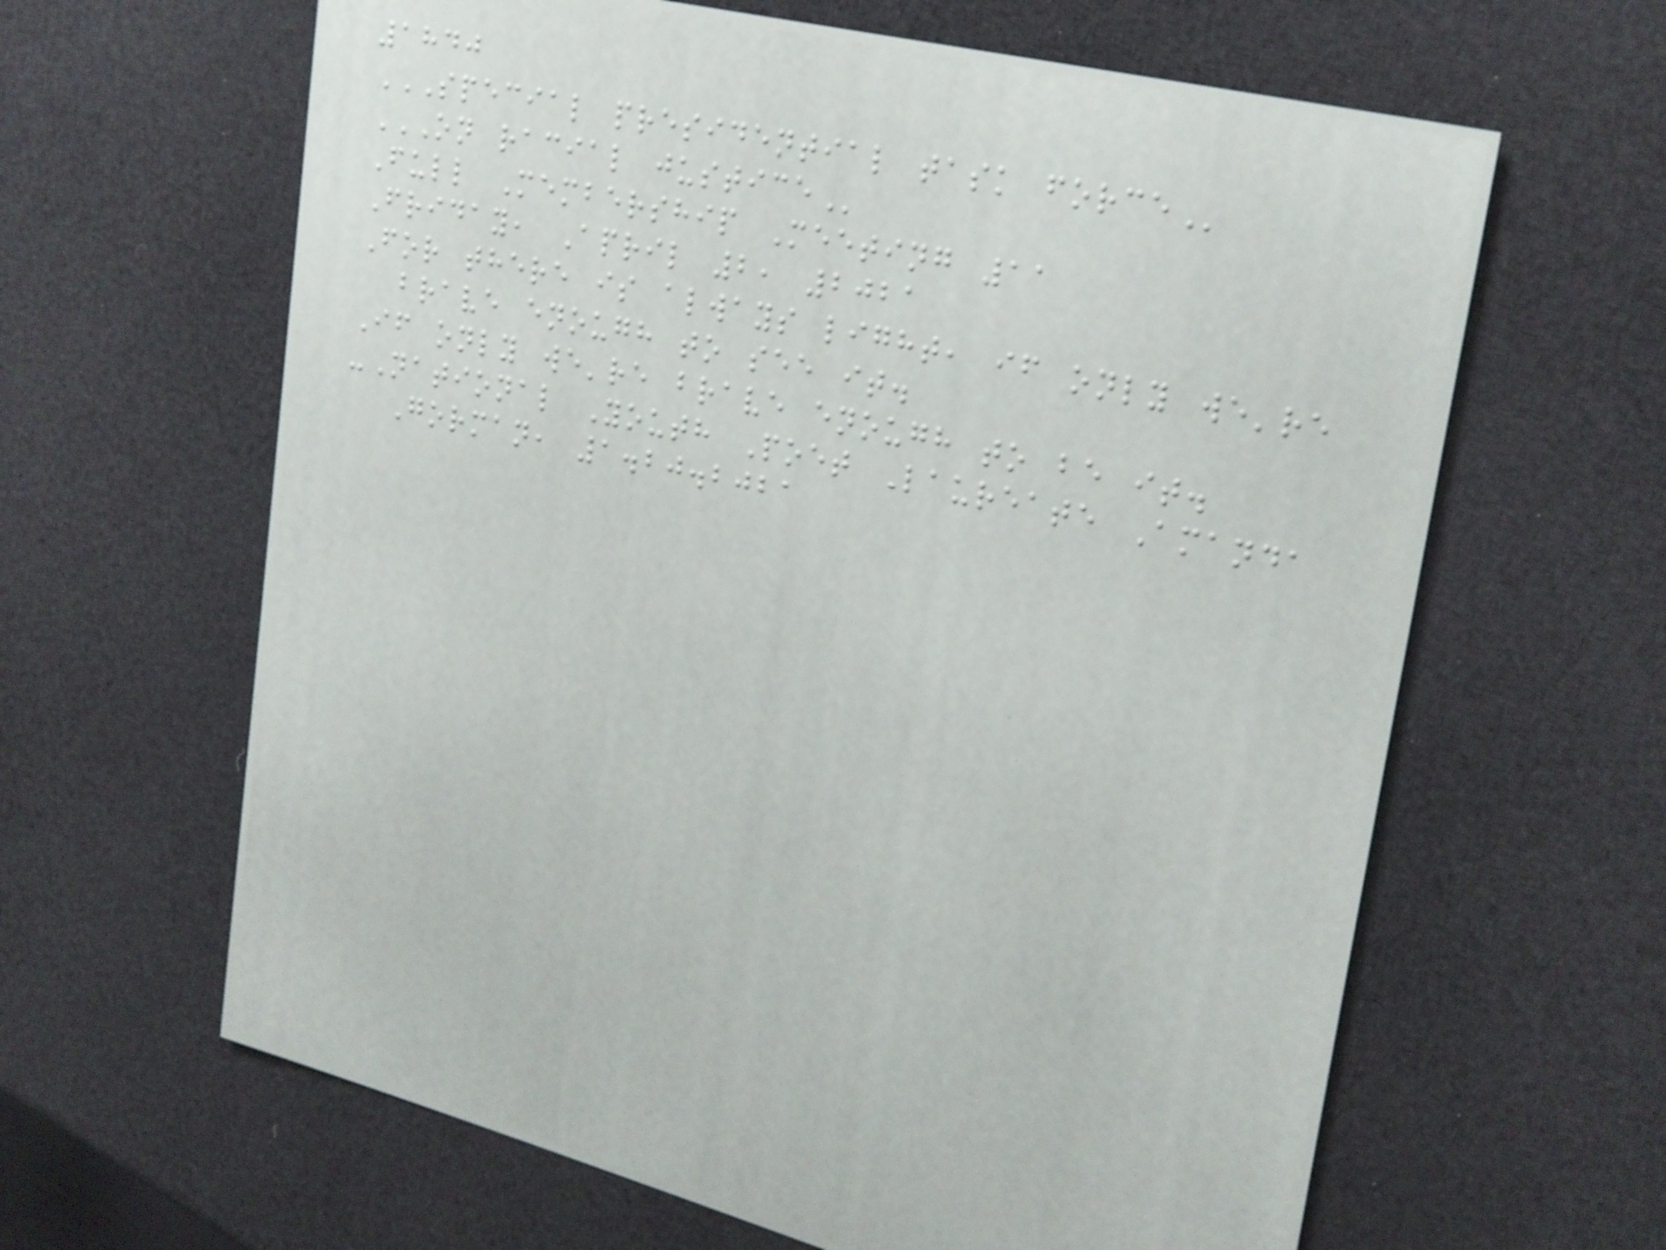1840
SPECIAL PRESIDENTIAL TASK FORCE
ON RACIAL JUSTICE
Full Membership Meeting 11
Friday, April 2, 2021
For there is always light, if only we're
brave enough to see it.
If only we're brave enough to be it.
-National Youth Poet Laureate Amanda
Gorman, 1.20.2021
